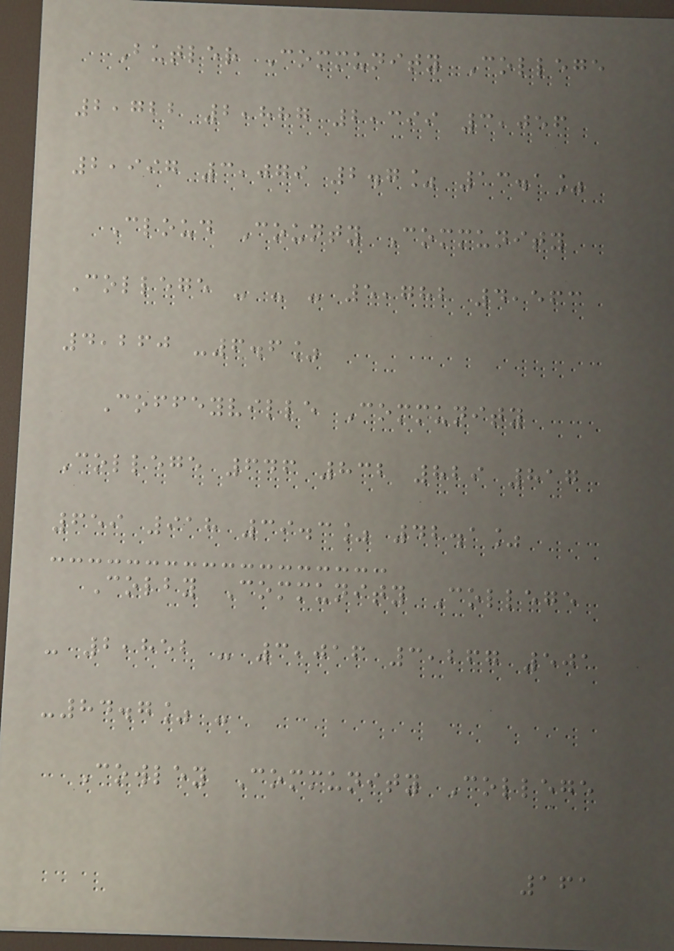Butler Community College
2,722 2,887 2,399 3,056
2,997 3,079 2.7% 13.1%
Cloud County Community
College - - - 5,782 4,563
4,260 -6.6%
Coffeyville Community
College 646 832 829 817
659 918 39.3% 42.1%
Colby Community College
- 2,852 - 3,016 3,267 501
-84.7% -
Cowley Community College
161
